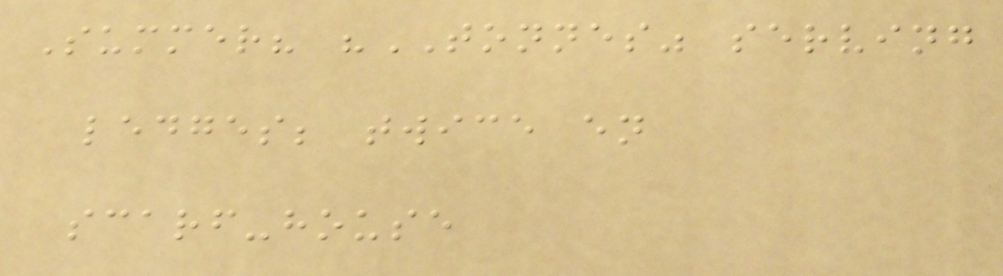Summer? "TONNES" serving
ledges; twice en
scarf-house
